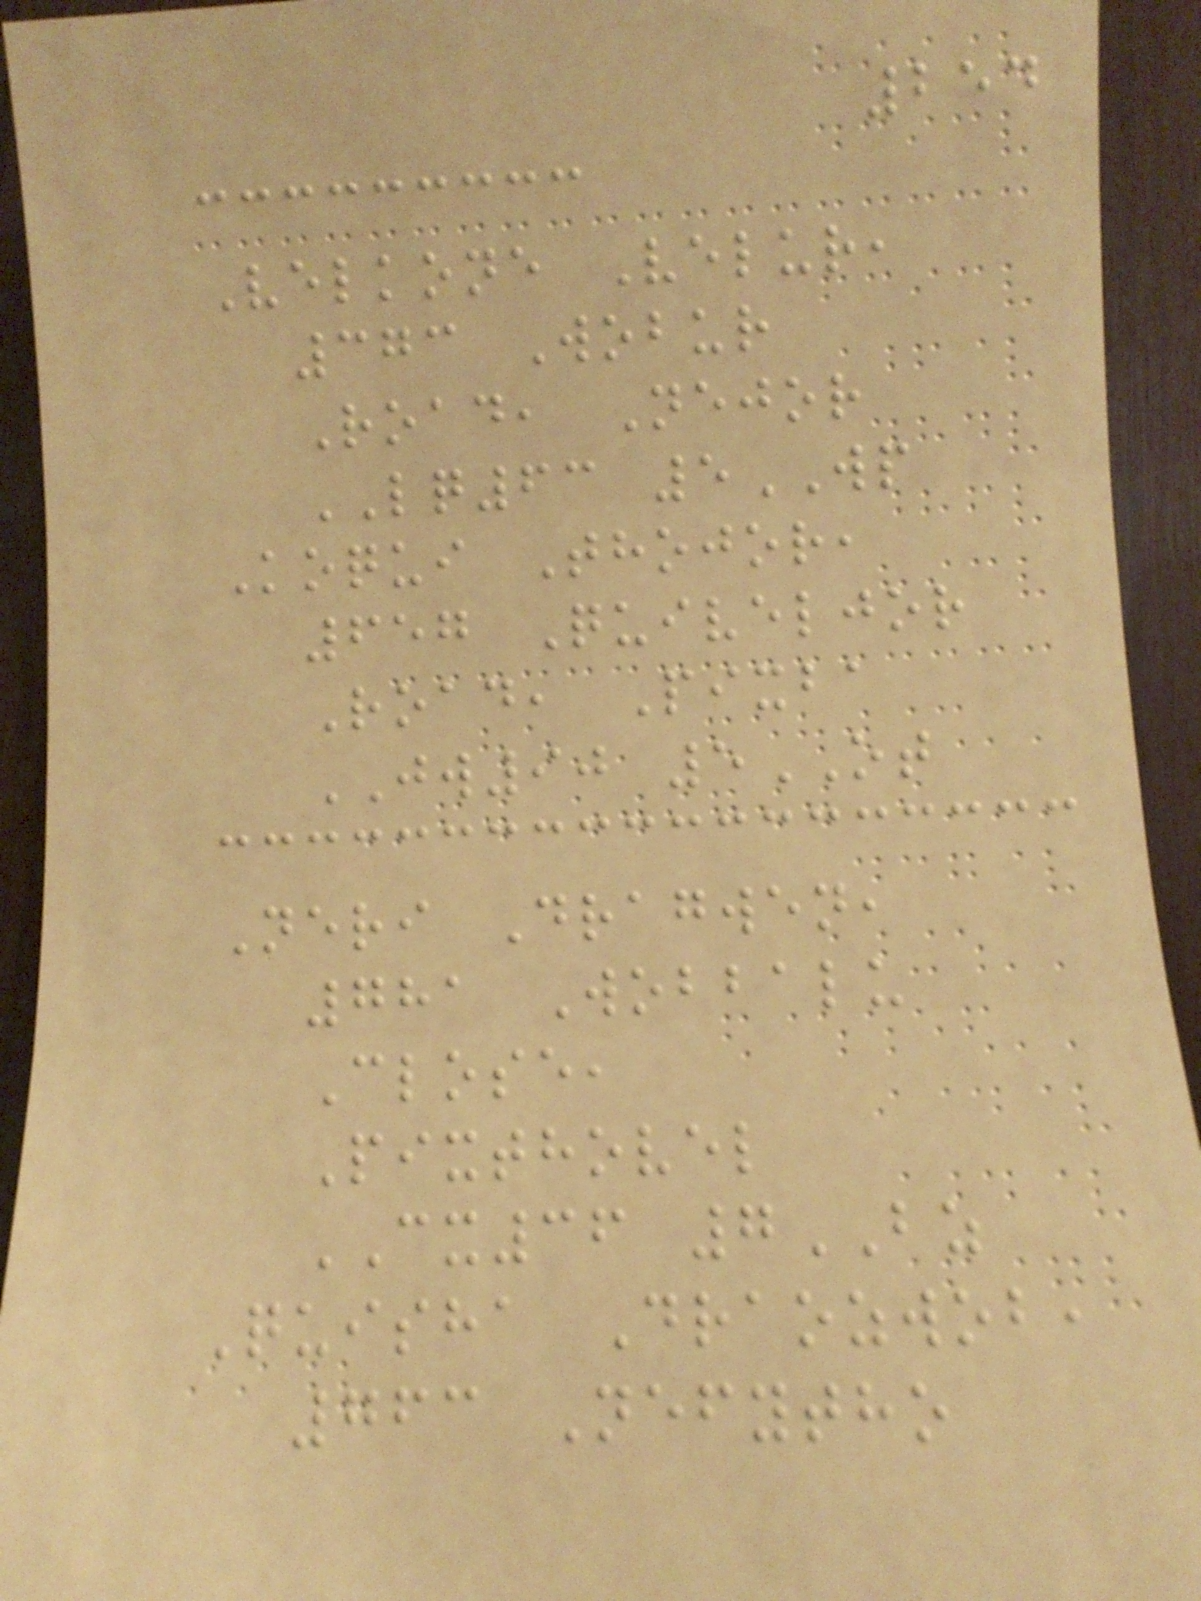254
Velkone Velur,
373 Wobur
Road, Nejor
LQ63 5WP
Koqui Thojor,
657 Quiveljor
Road, Pixba
JW90 5OT
Neri Dragwen,
781 Wobbalu
Close,
Pixthovel
CX36 7BZ
Quisha Draozwob,
763 Nefytho
